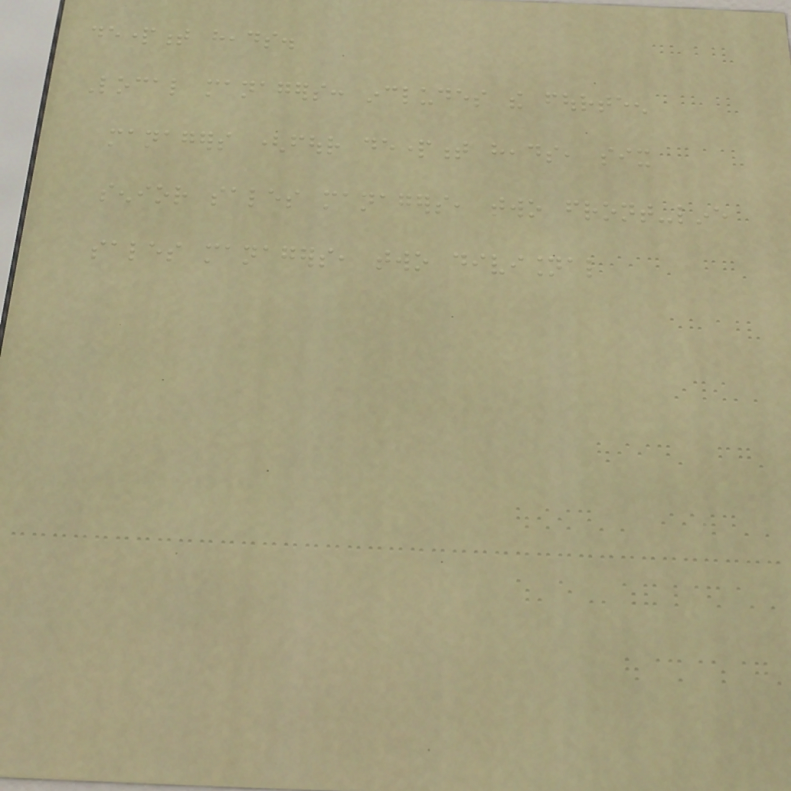department heads.
Local managers: includes the fourteen
managers (four department heads, six
senior sales managers, two front-line
sales managers, two divisional
